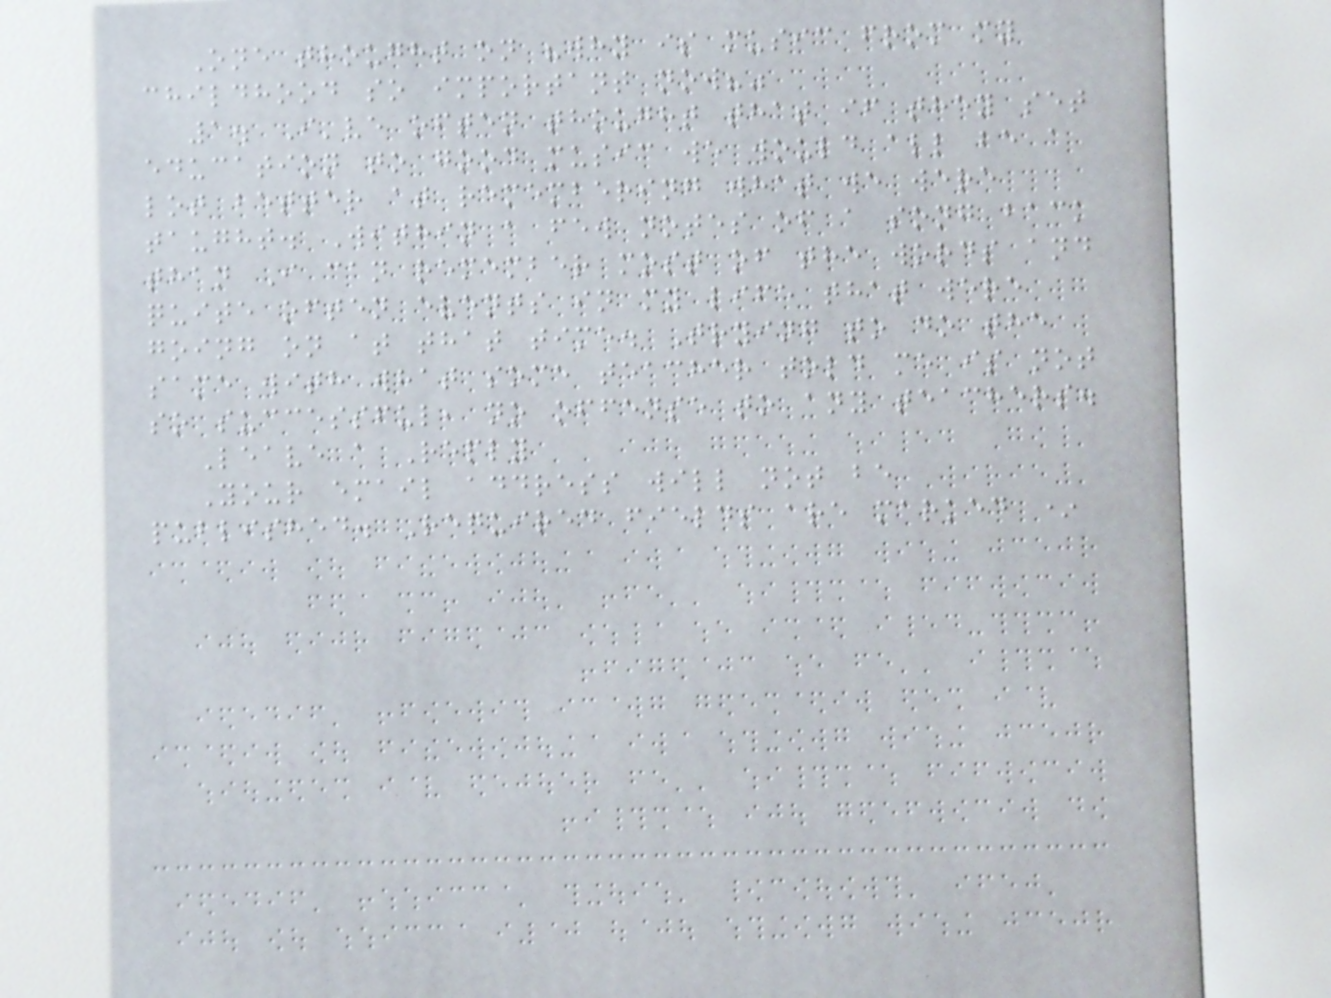One thought on "why is music from my
childhood so important now?"
1. I've often thought that if they set
education to good music we would all be a
lot better at remembering what we were
taught. Within a few notes of a song back
than I can remember most of the words and
quite often events in my life that were
going on at that time. Trying to do the
same with what some teacher told me is not
so successful, no offense to any teachers.
Leave a Reply
Your email address will not be
published. Required fields are marked *
